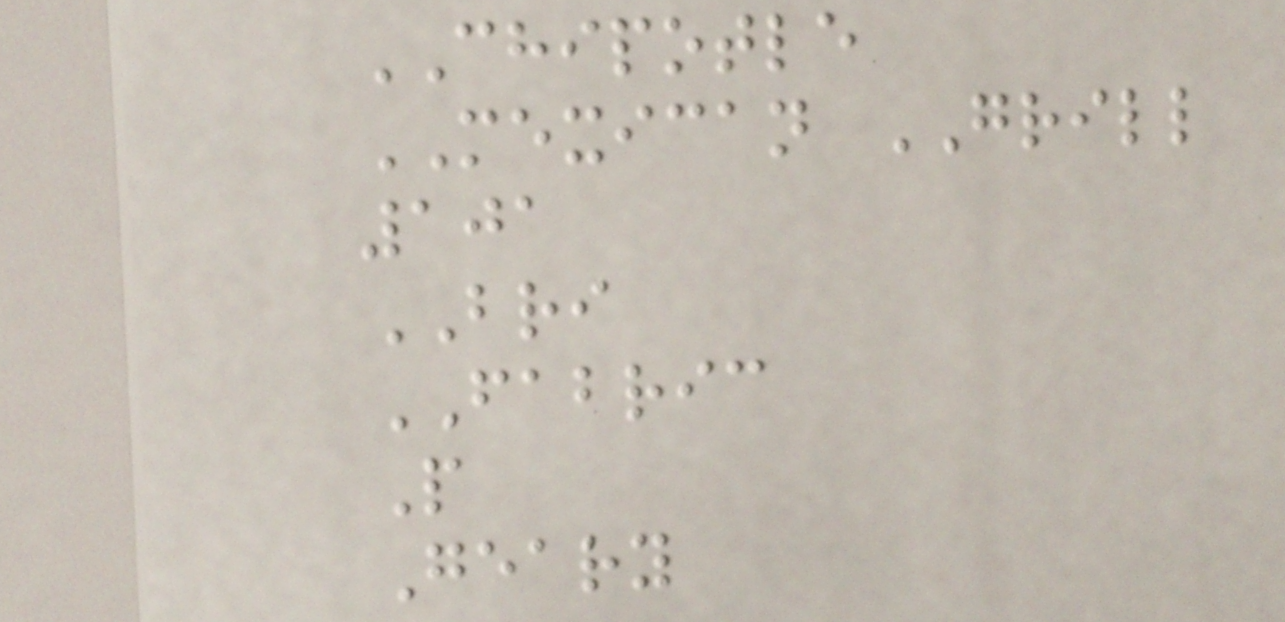CHIPOTLE
MEXICAN GRILL
101
BRI
FABRIC
P
Geary
